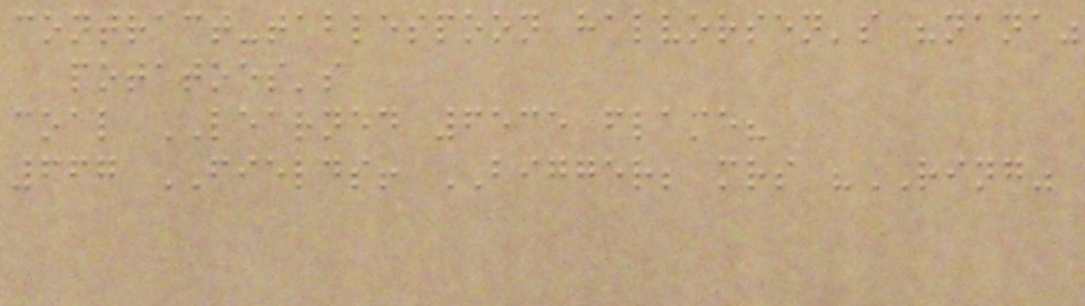contract-tablespoon halvorsen's "nana"
potatoes's
coal LEARNED 6535 flame?
667 FIELDS! BIGGER; mrs "RING"
